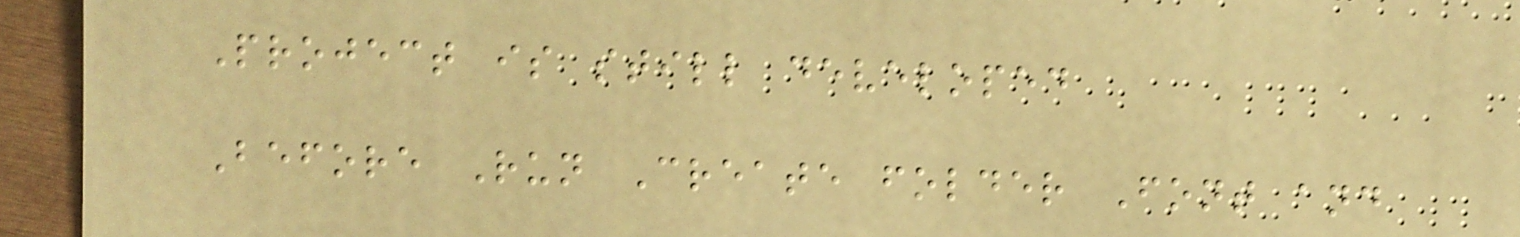Project is still developed
Before Run Create folder Font and
